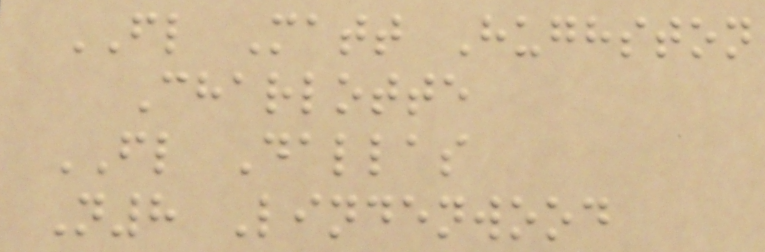FL Matt Hughston
Charlotte
FL Dallas
N8 Lindenwood
